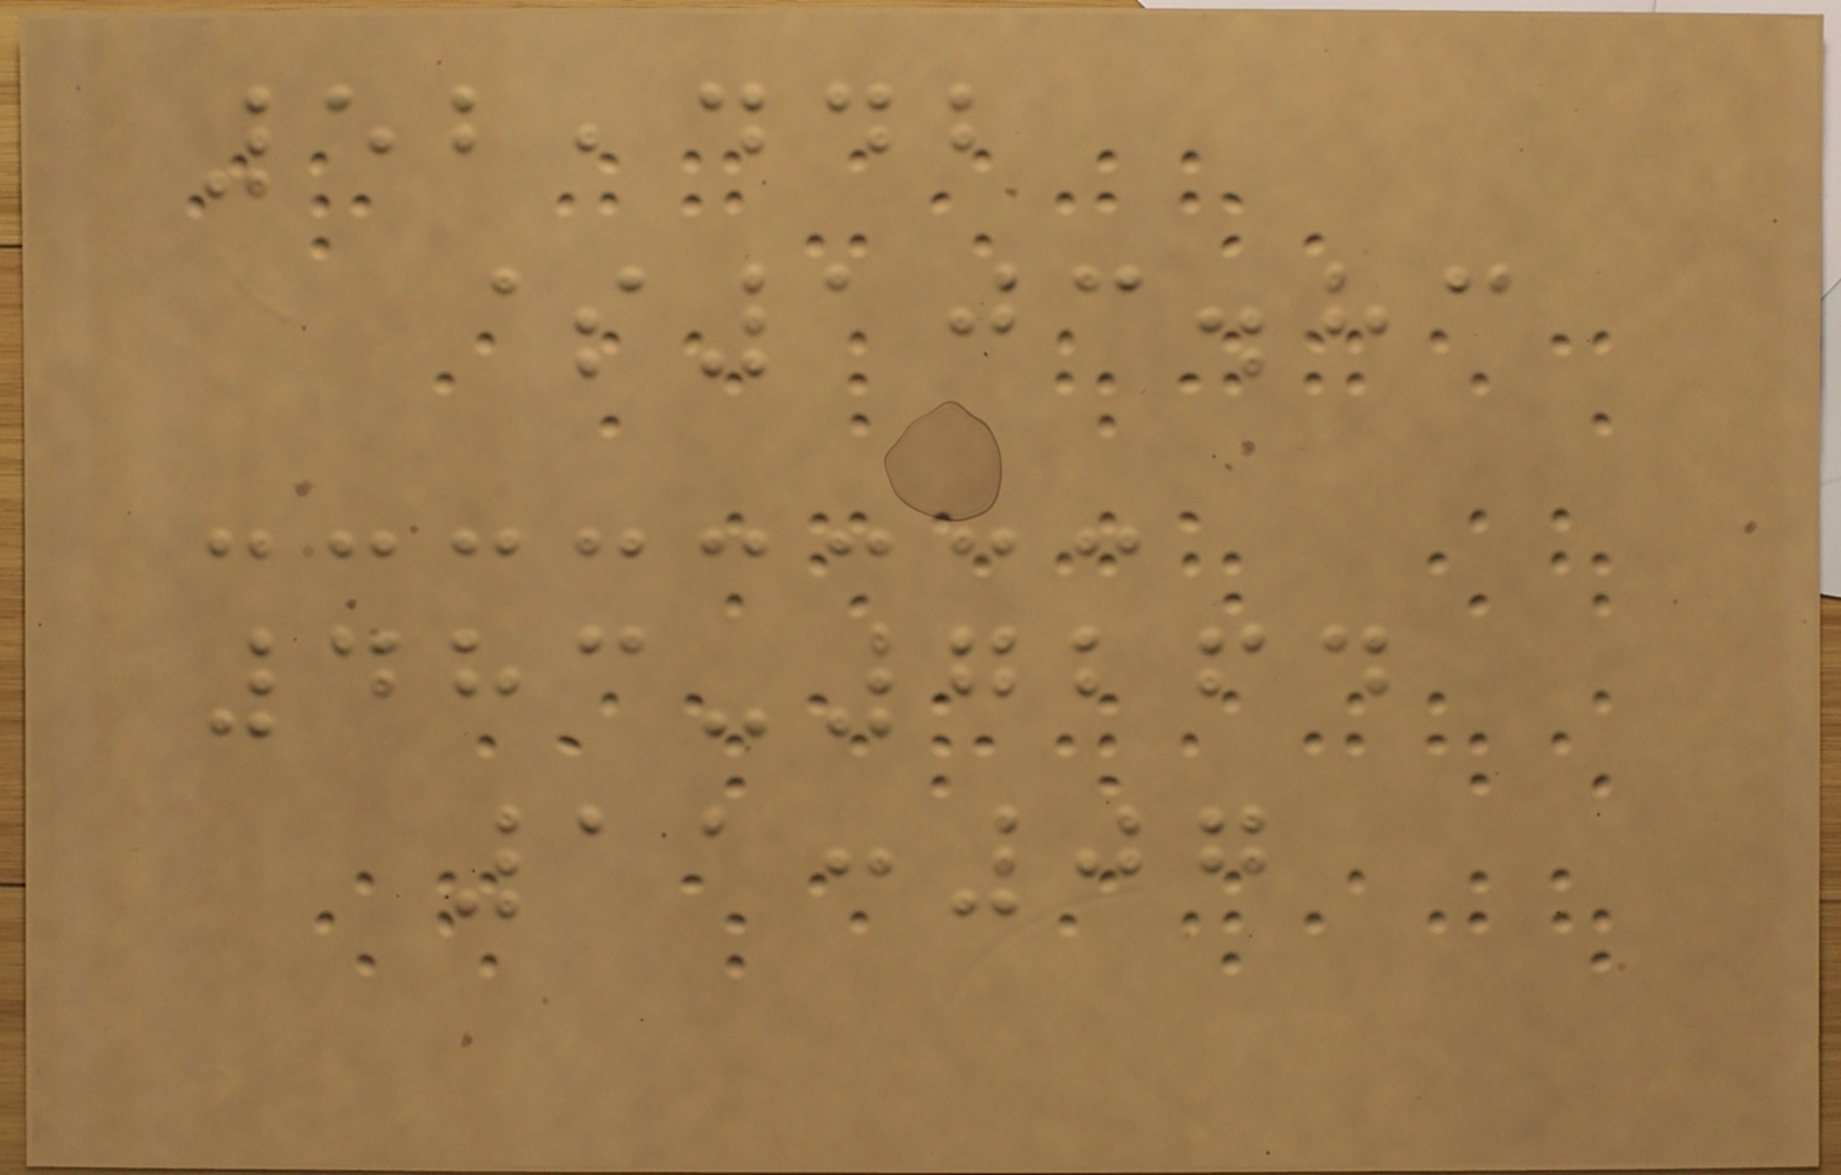52,442
$103.83
483-7264
11:07
